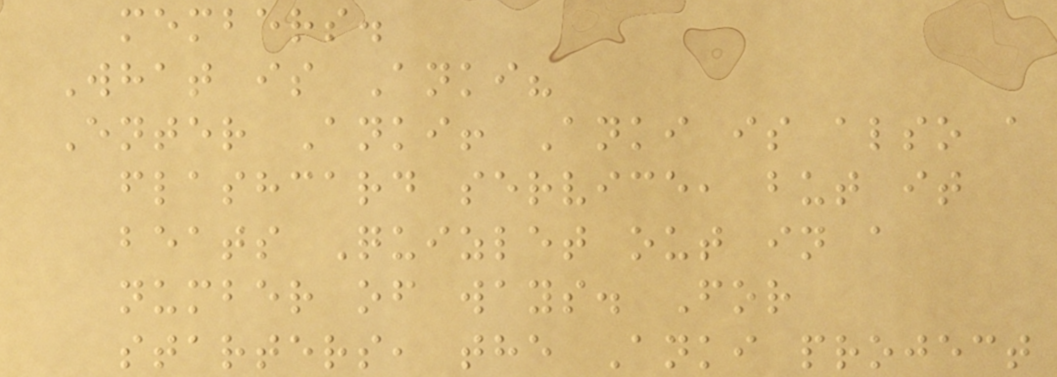members.
What is Anki?
Enter Anki! Anki is also a
flashcard service, but it
beats Quizlet out in a
number of ways. For
starters, the Anki project
